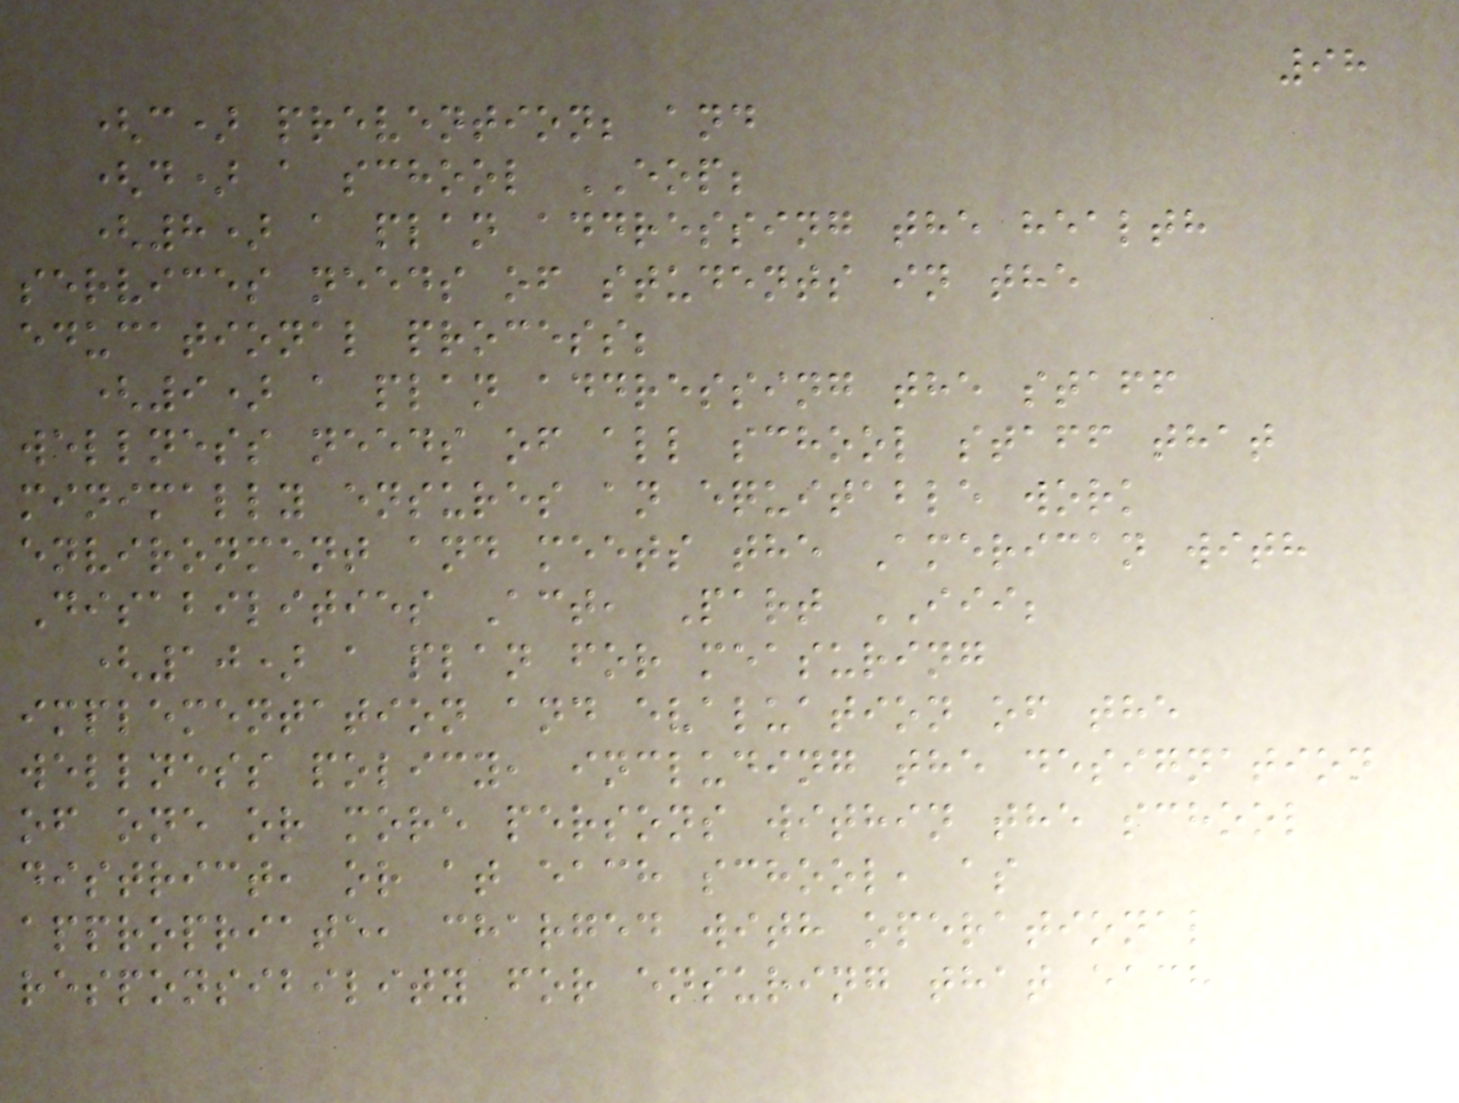98
(c) prevention; and
(d) a school EOP;
(8) a plan addressing the health
services needs of students in the
educational process;
(9) a plan addressing the staff
wellness needs of all school staff that
minimally ensures an equitable work
environment and meets the American with
Disabilities Act, Part III;
(10) a plan for measuring
implementation and evaluation of the
wellness policy, including the designation
of one or more persons within the school
district, or at each school, as
appropriate, charged with operational
responsibility for ensuring that each
